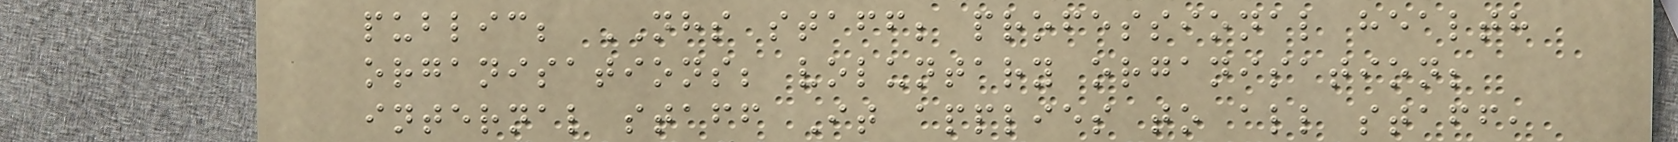public; NHS staff; professional health
organisations; voluntary organisation;
internal staff It applies to all staff,
